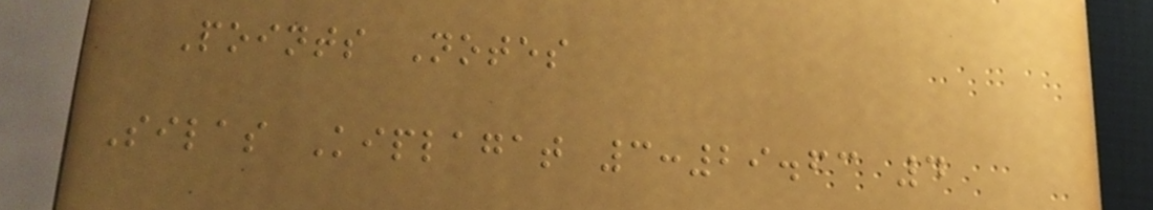Points Notes
Silas Kiplagat 3:29.63 4
